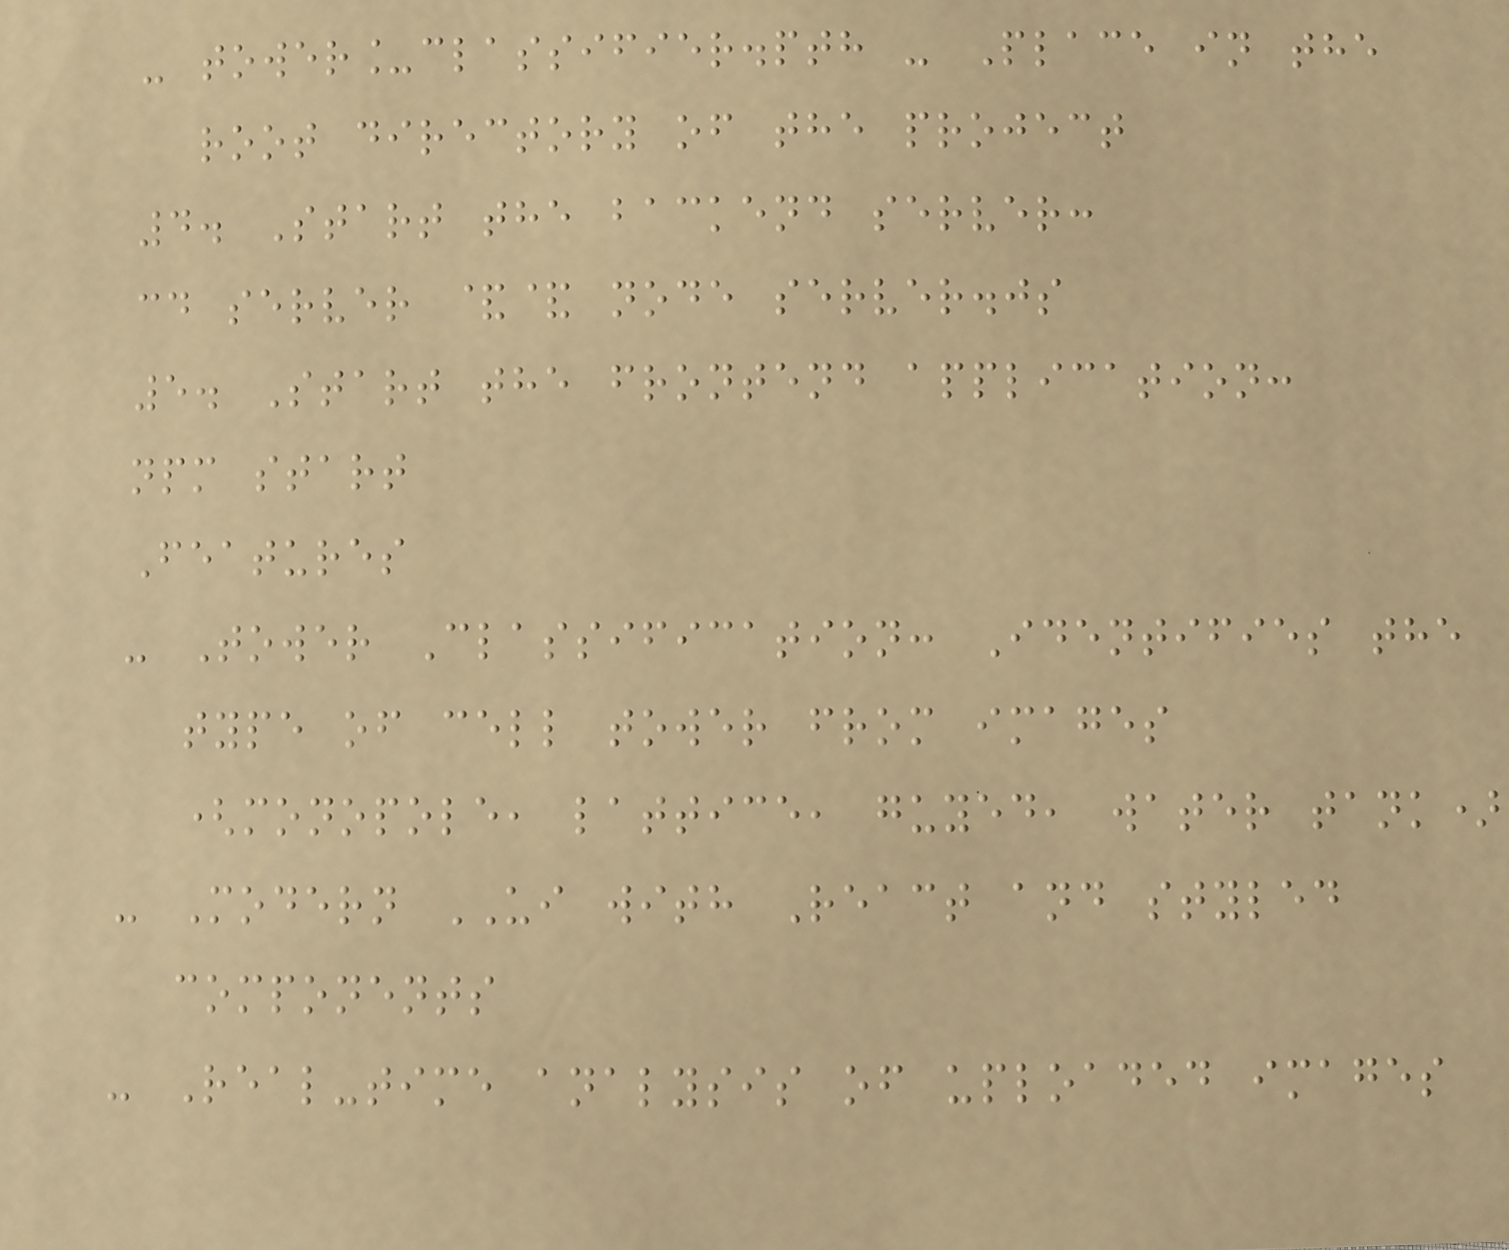- tower_classifier.pth - Place in the
root directory of the project
4. Start the backend server:
cd server && node server.js
5. Start the frontend application:
npm start
Features
- Tower Classification: Identifies the
type of cell tower from images
(monopole, lattice, guyed, water tank)
- Modern UI with React and styled
components
- Real-time analysis of uploaded images
